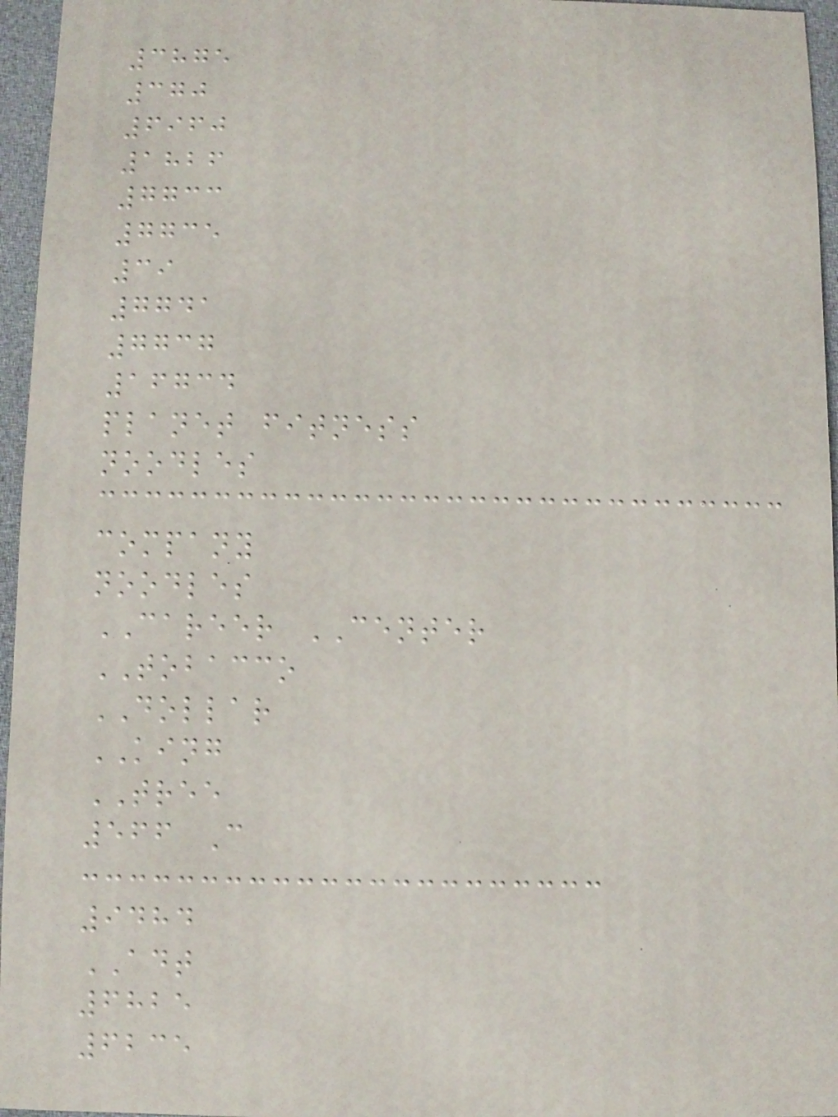3875
370
6960
1826
7733
7735
39
7741
7737
16734
planet fitness
noodles
company
noodles
CAREER CENTER
TOBACCO
DOLLAR
KING
TREE
566 C
9484
ADT
6825
6235
